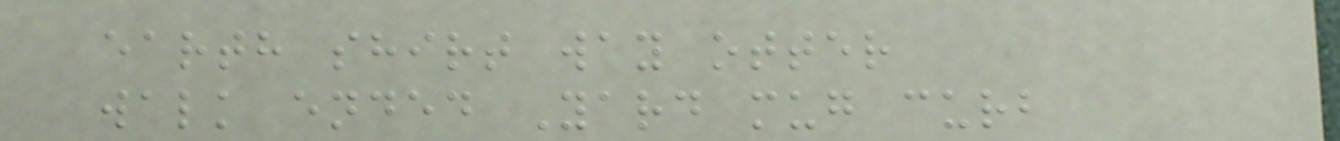earth shirt way otter
walk ended Yard mug curb
